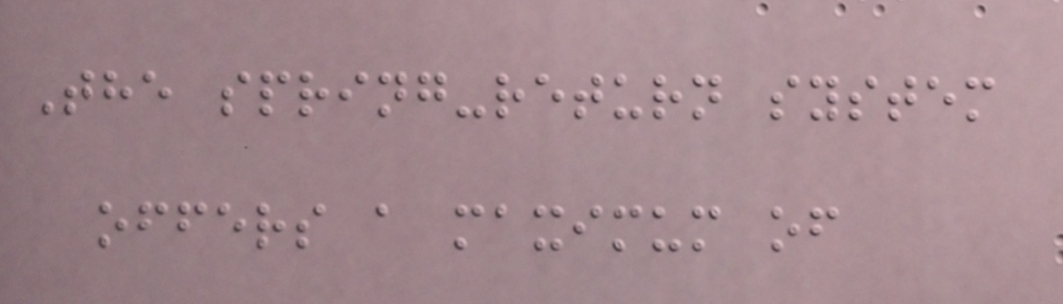The spring-return system
offers a maximum of
